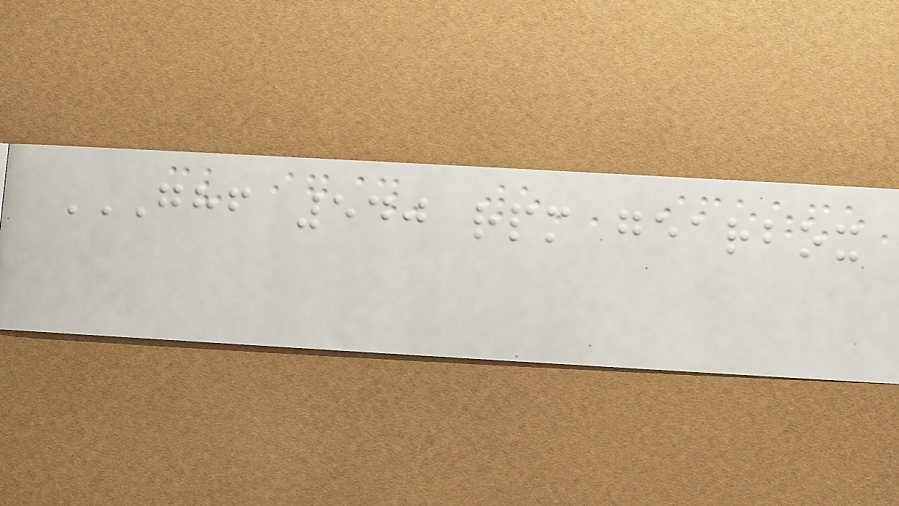GHF 540 RPM GEARBOX
